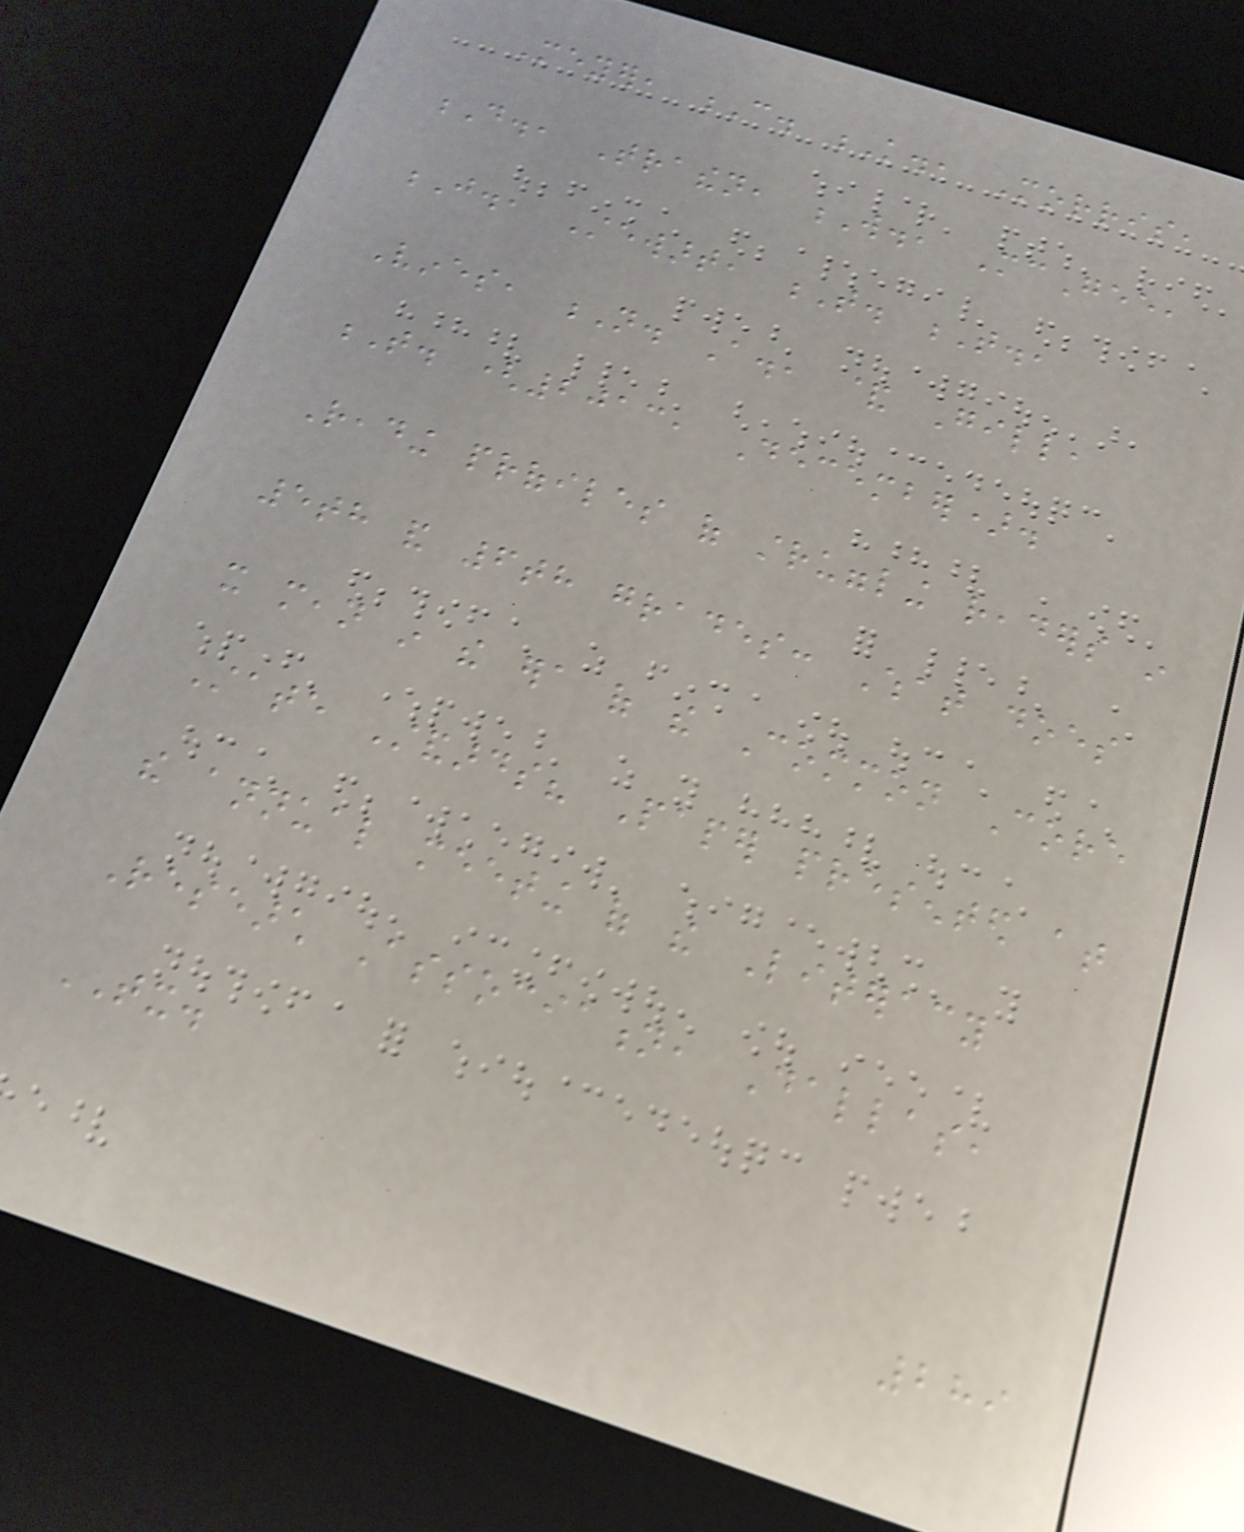Meyer, C. K., Morris,
D., Trathen, W., McGee,
J., Stewart, T. T.,
Vines, N. A., & Gill,
T. (2013, December).
Reading profiles of struggling readers in
5th and 6th grades: What does
it mean in the era of the Common Core
State Standards? Paper presented at
the annual meeting of the Literacy
Research Association, Dallas,
TX.
289
